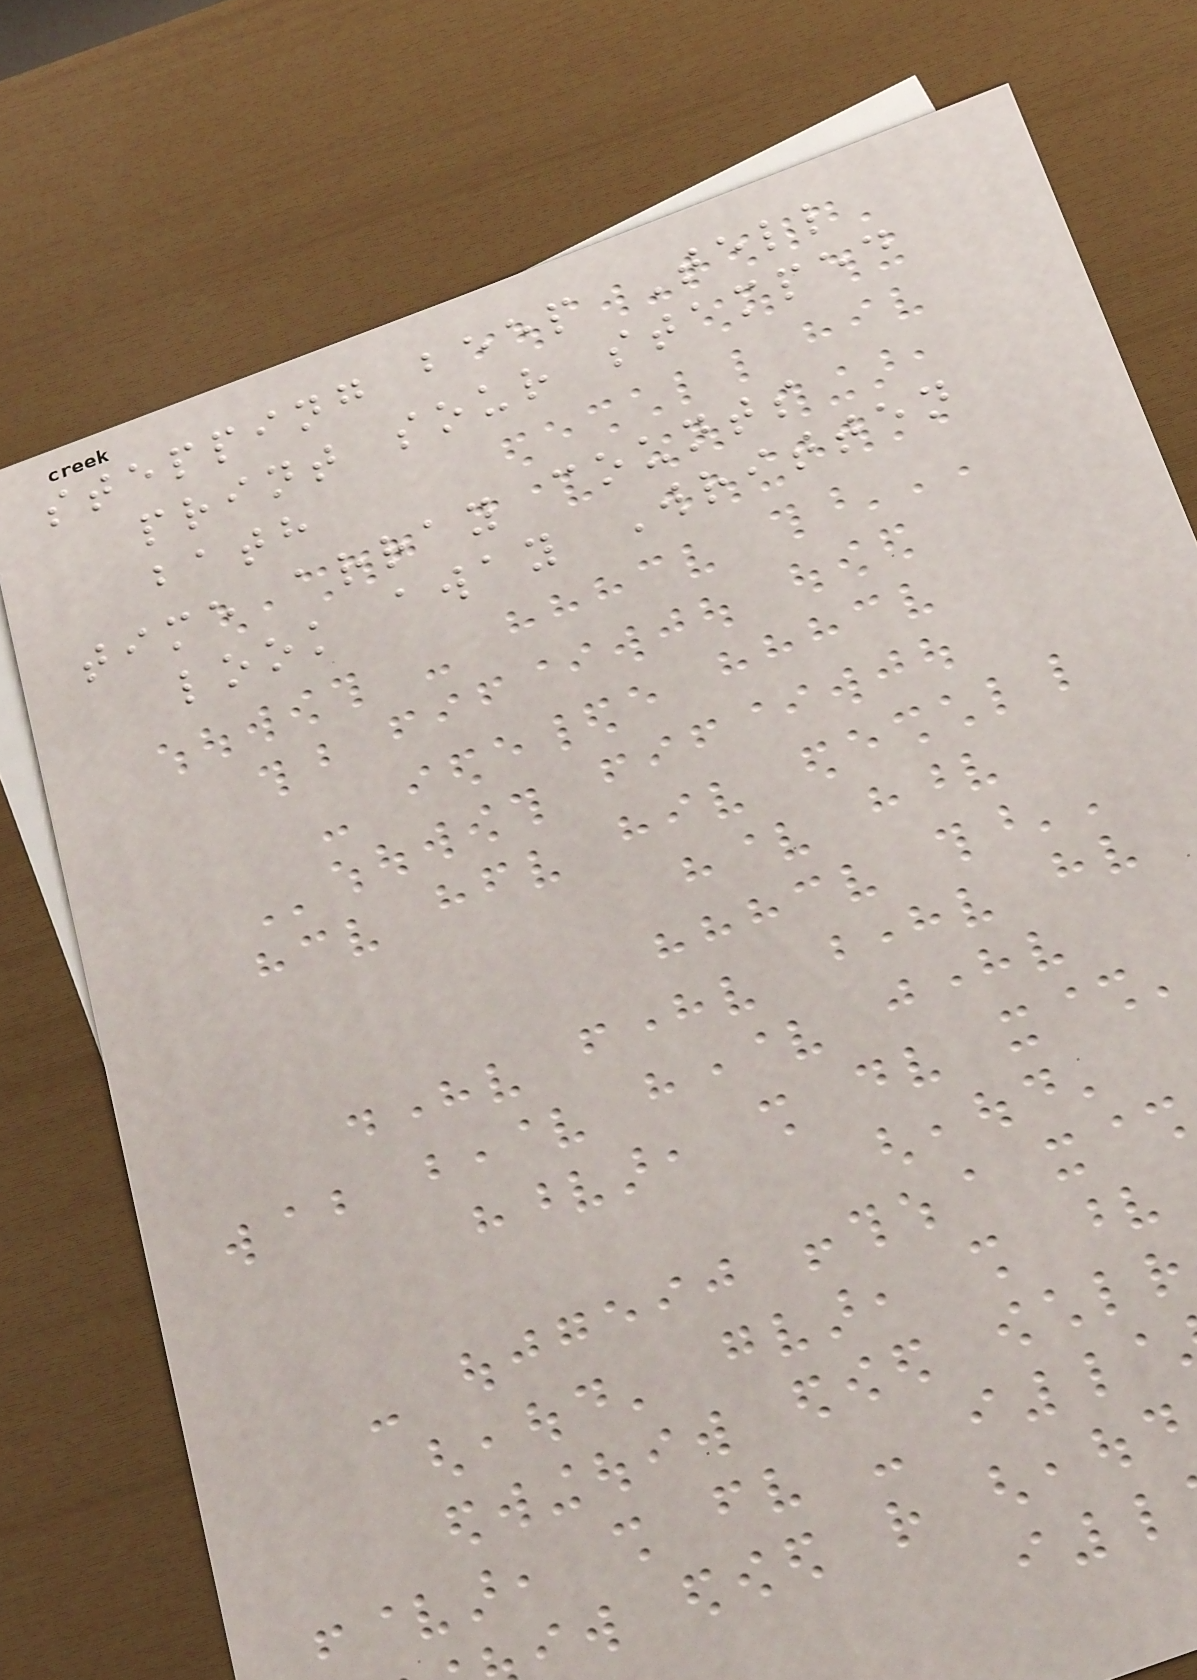stepping beep Tell
print sour stamped
bath
time array counts
look away Written
